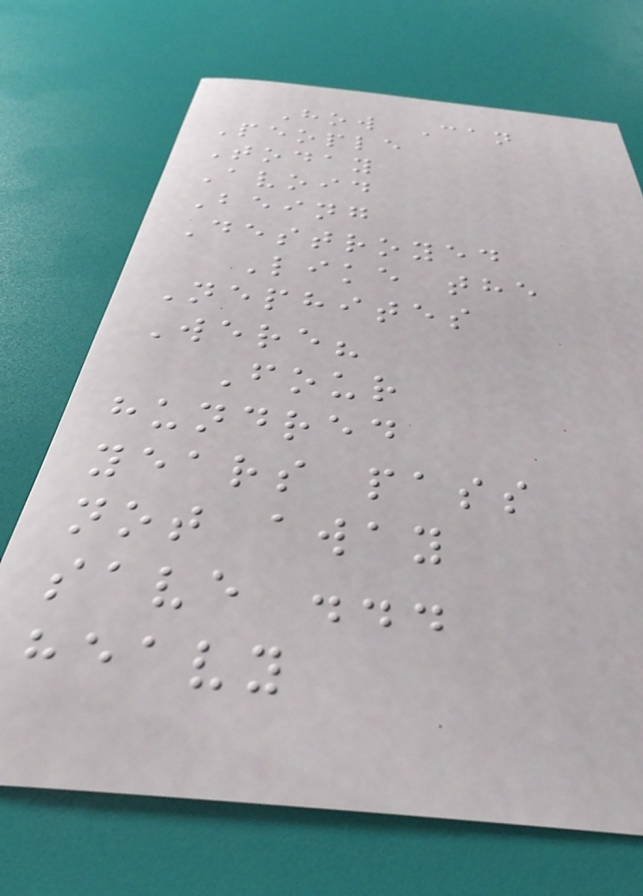How Can
People
Today
Avoid
Being
Destroyed
Like the
Nephites
Were?
Four
hundred
years pass
not away
save ...
heavy
